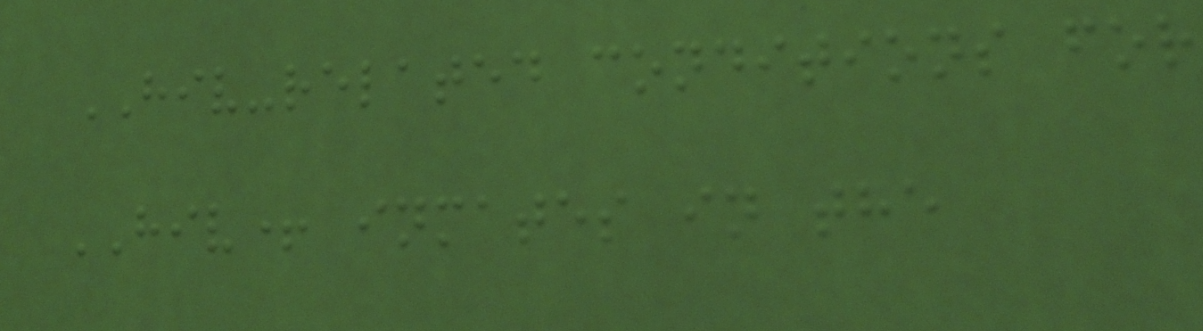HIV-related conditions for
HIV+ inmates in the
